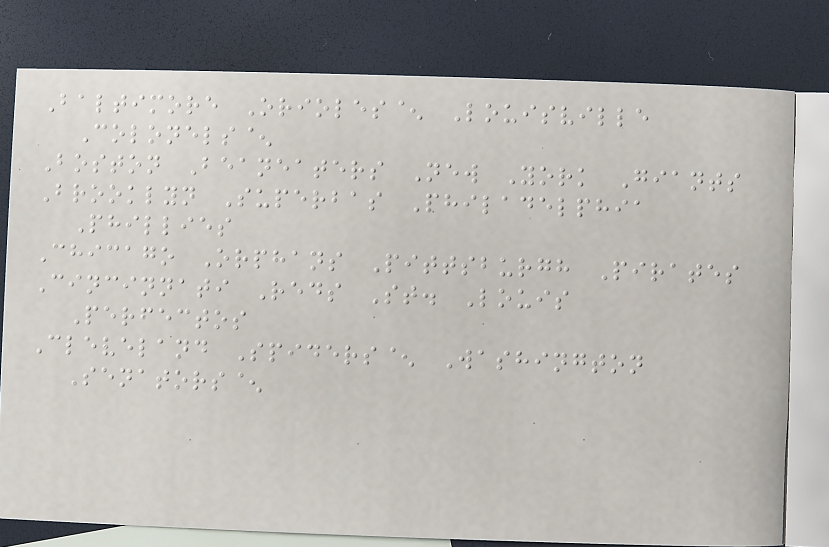Baltimore Orioles^ Louisville
Colonels^
Boston Beaneaters New York Giants
Brooklyn Superbas Philadelphia
Phillies
Chicago Orphans Pittsburgh Pirates
Cincinnati Reds St. Louis
Perfectos
Cleveland Spiders^ Washington
Senators^
